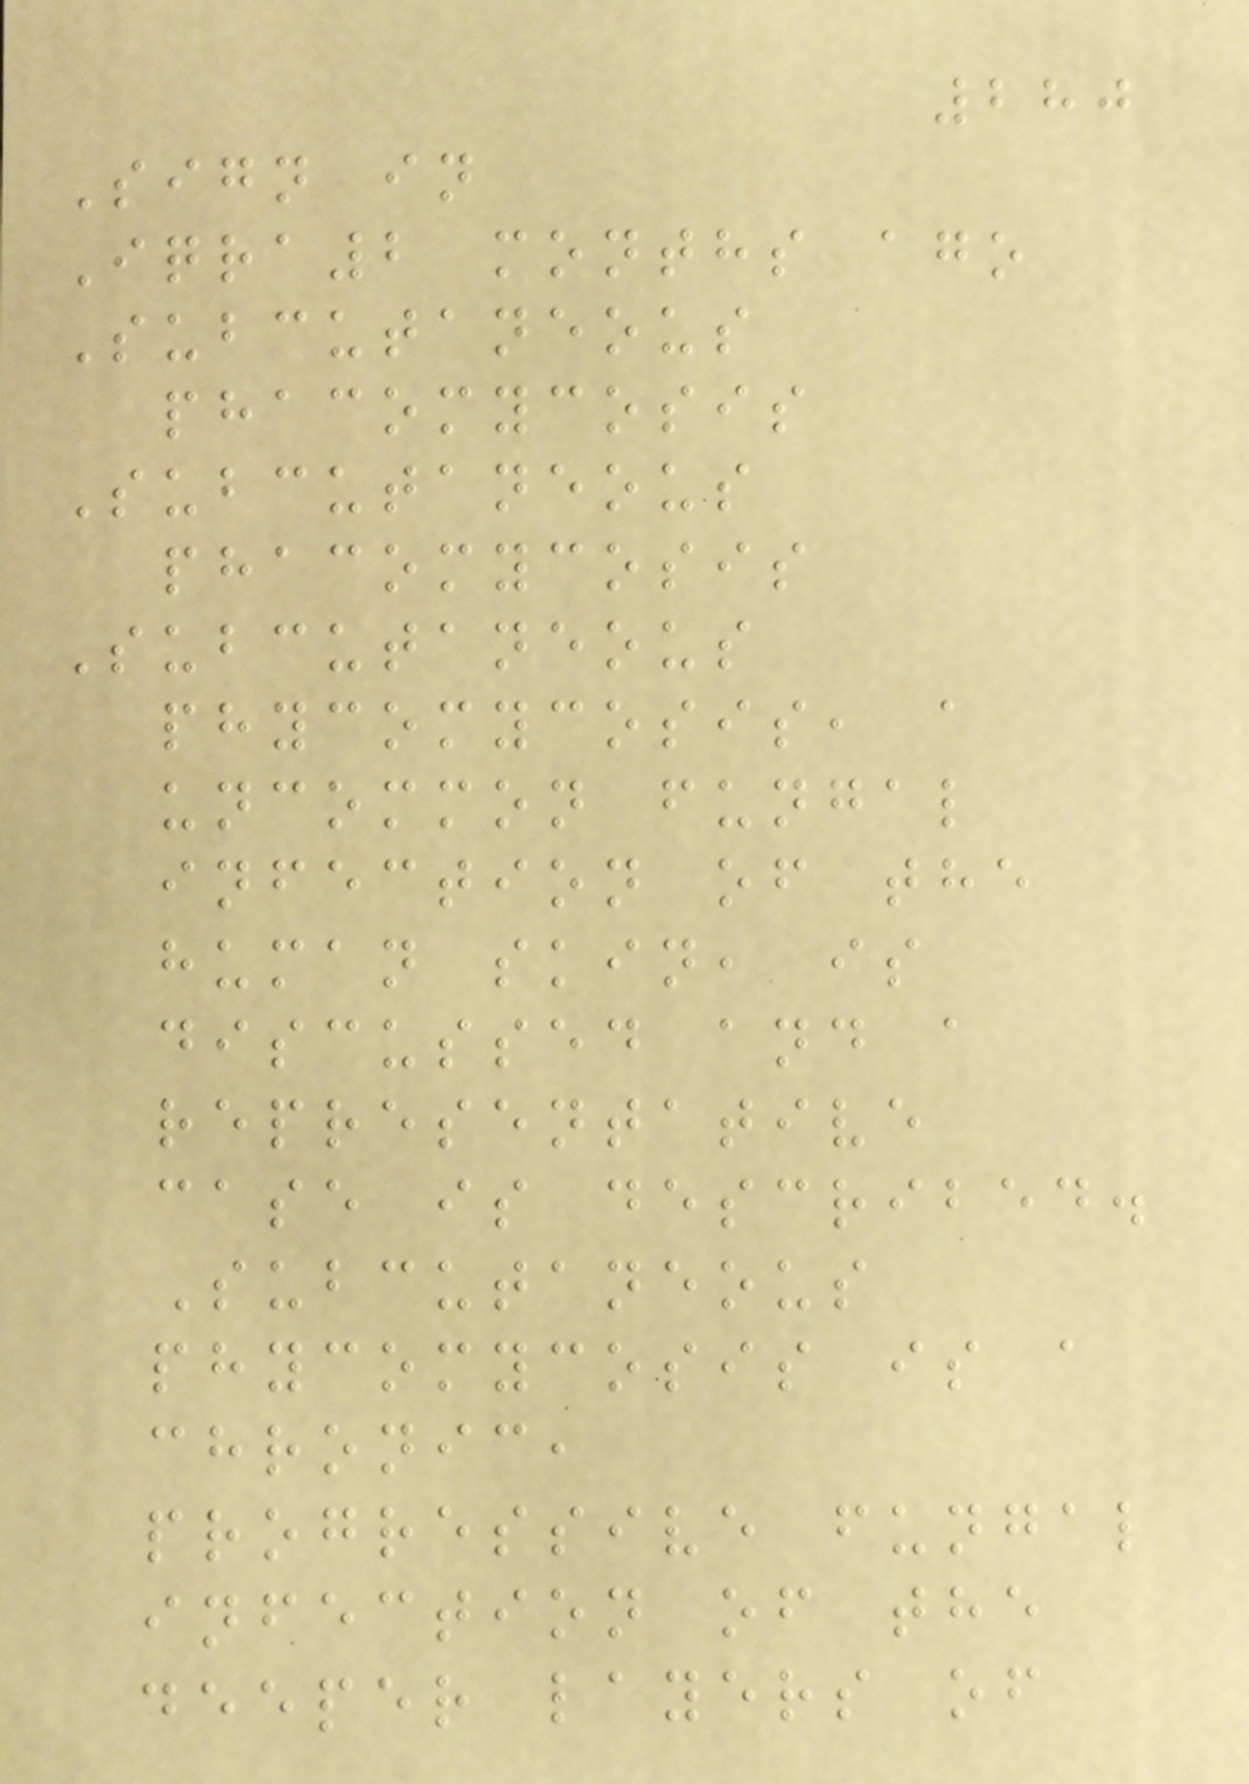280
Sign in
Iqra2 months ago
Subcutaneous
phacomycosis
Subcutaneous
phacomycosis
Subcutaneous
phycomycosis, a
uncommon fungal
infection of the
human skin, is
discussed and a
representative
case is described.
Subcutaneous
phycomycosis is a
chronic,
progressive fungal
infection of the
deeper layers of
